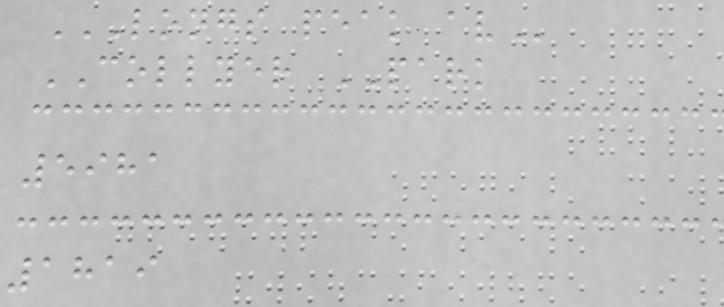LONGS PEAK AV
COLLYER PARK
5981
1819
